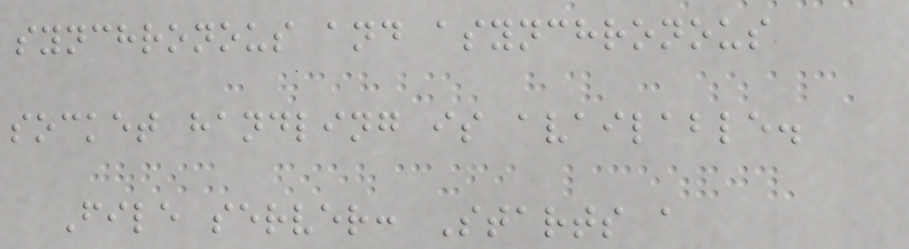synchronous and asynchronous
socket handling is available.
File server: Starts a
